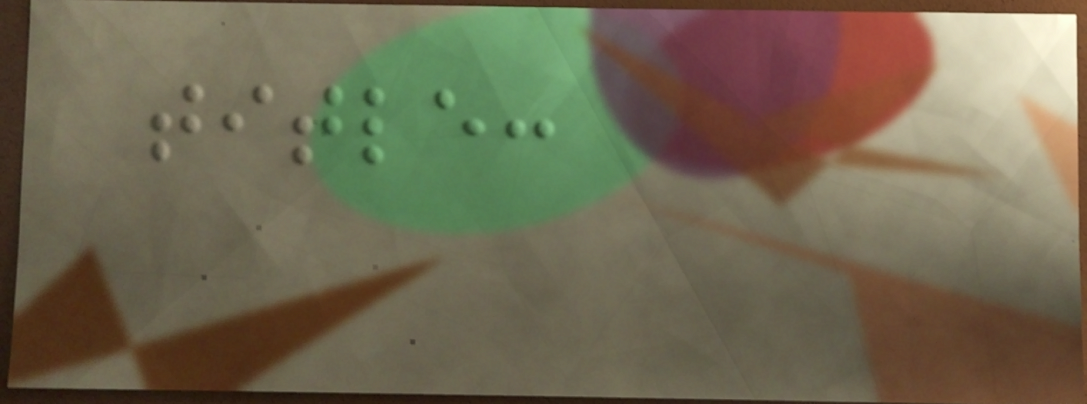title:
